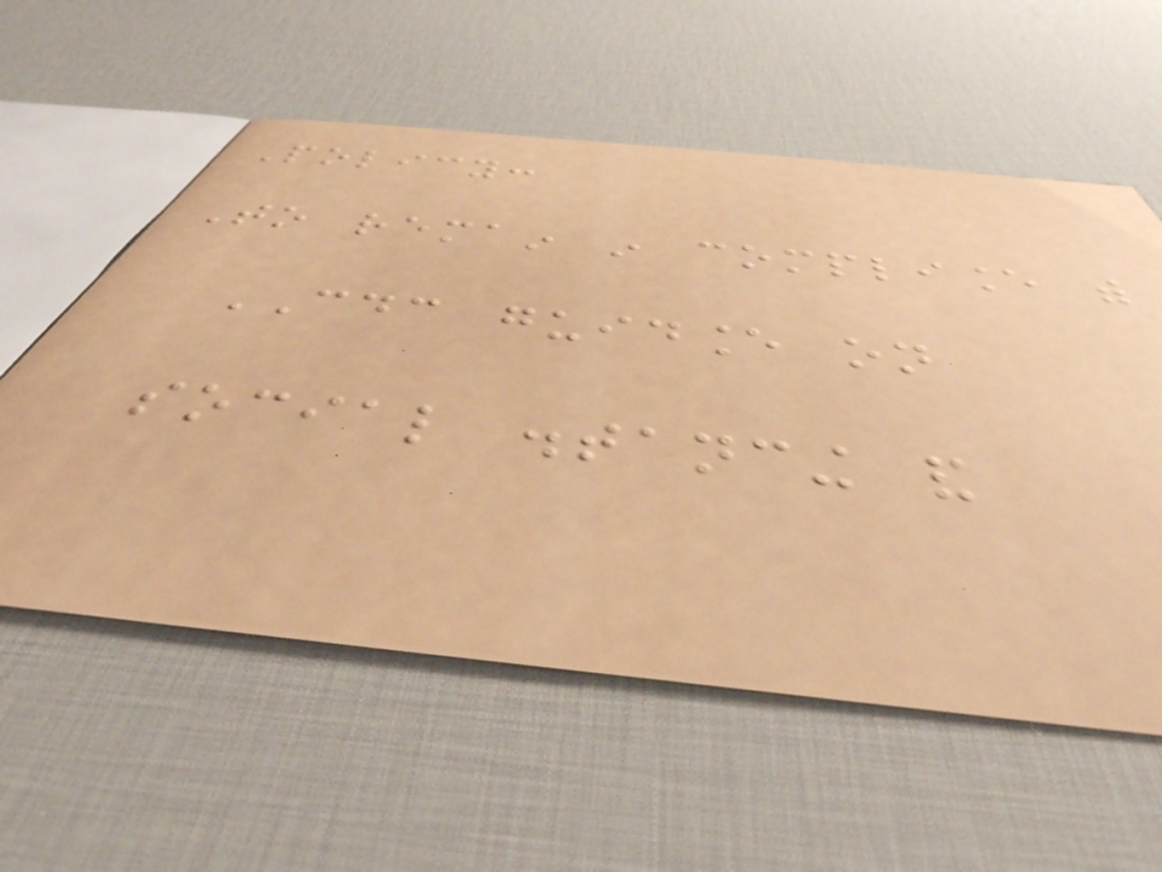Policy:
To remain in compliance with
CDC guidance on
social distancing and
